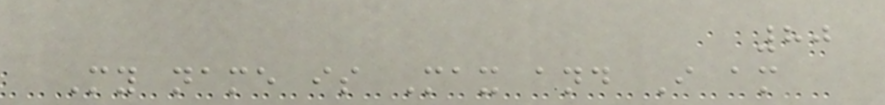80
My name is Max and I am
